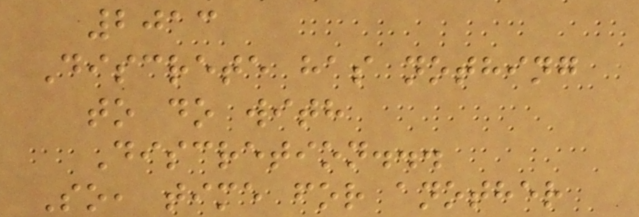2013
Discrete has nothing
to do with
Discretion...
So, time for another
